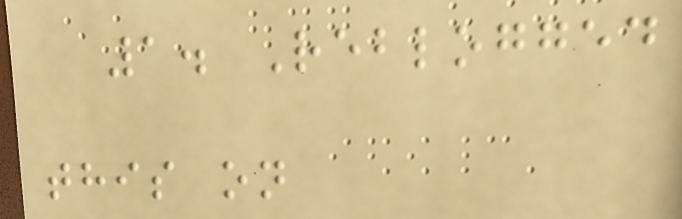1. Reblogged
this on
